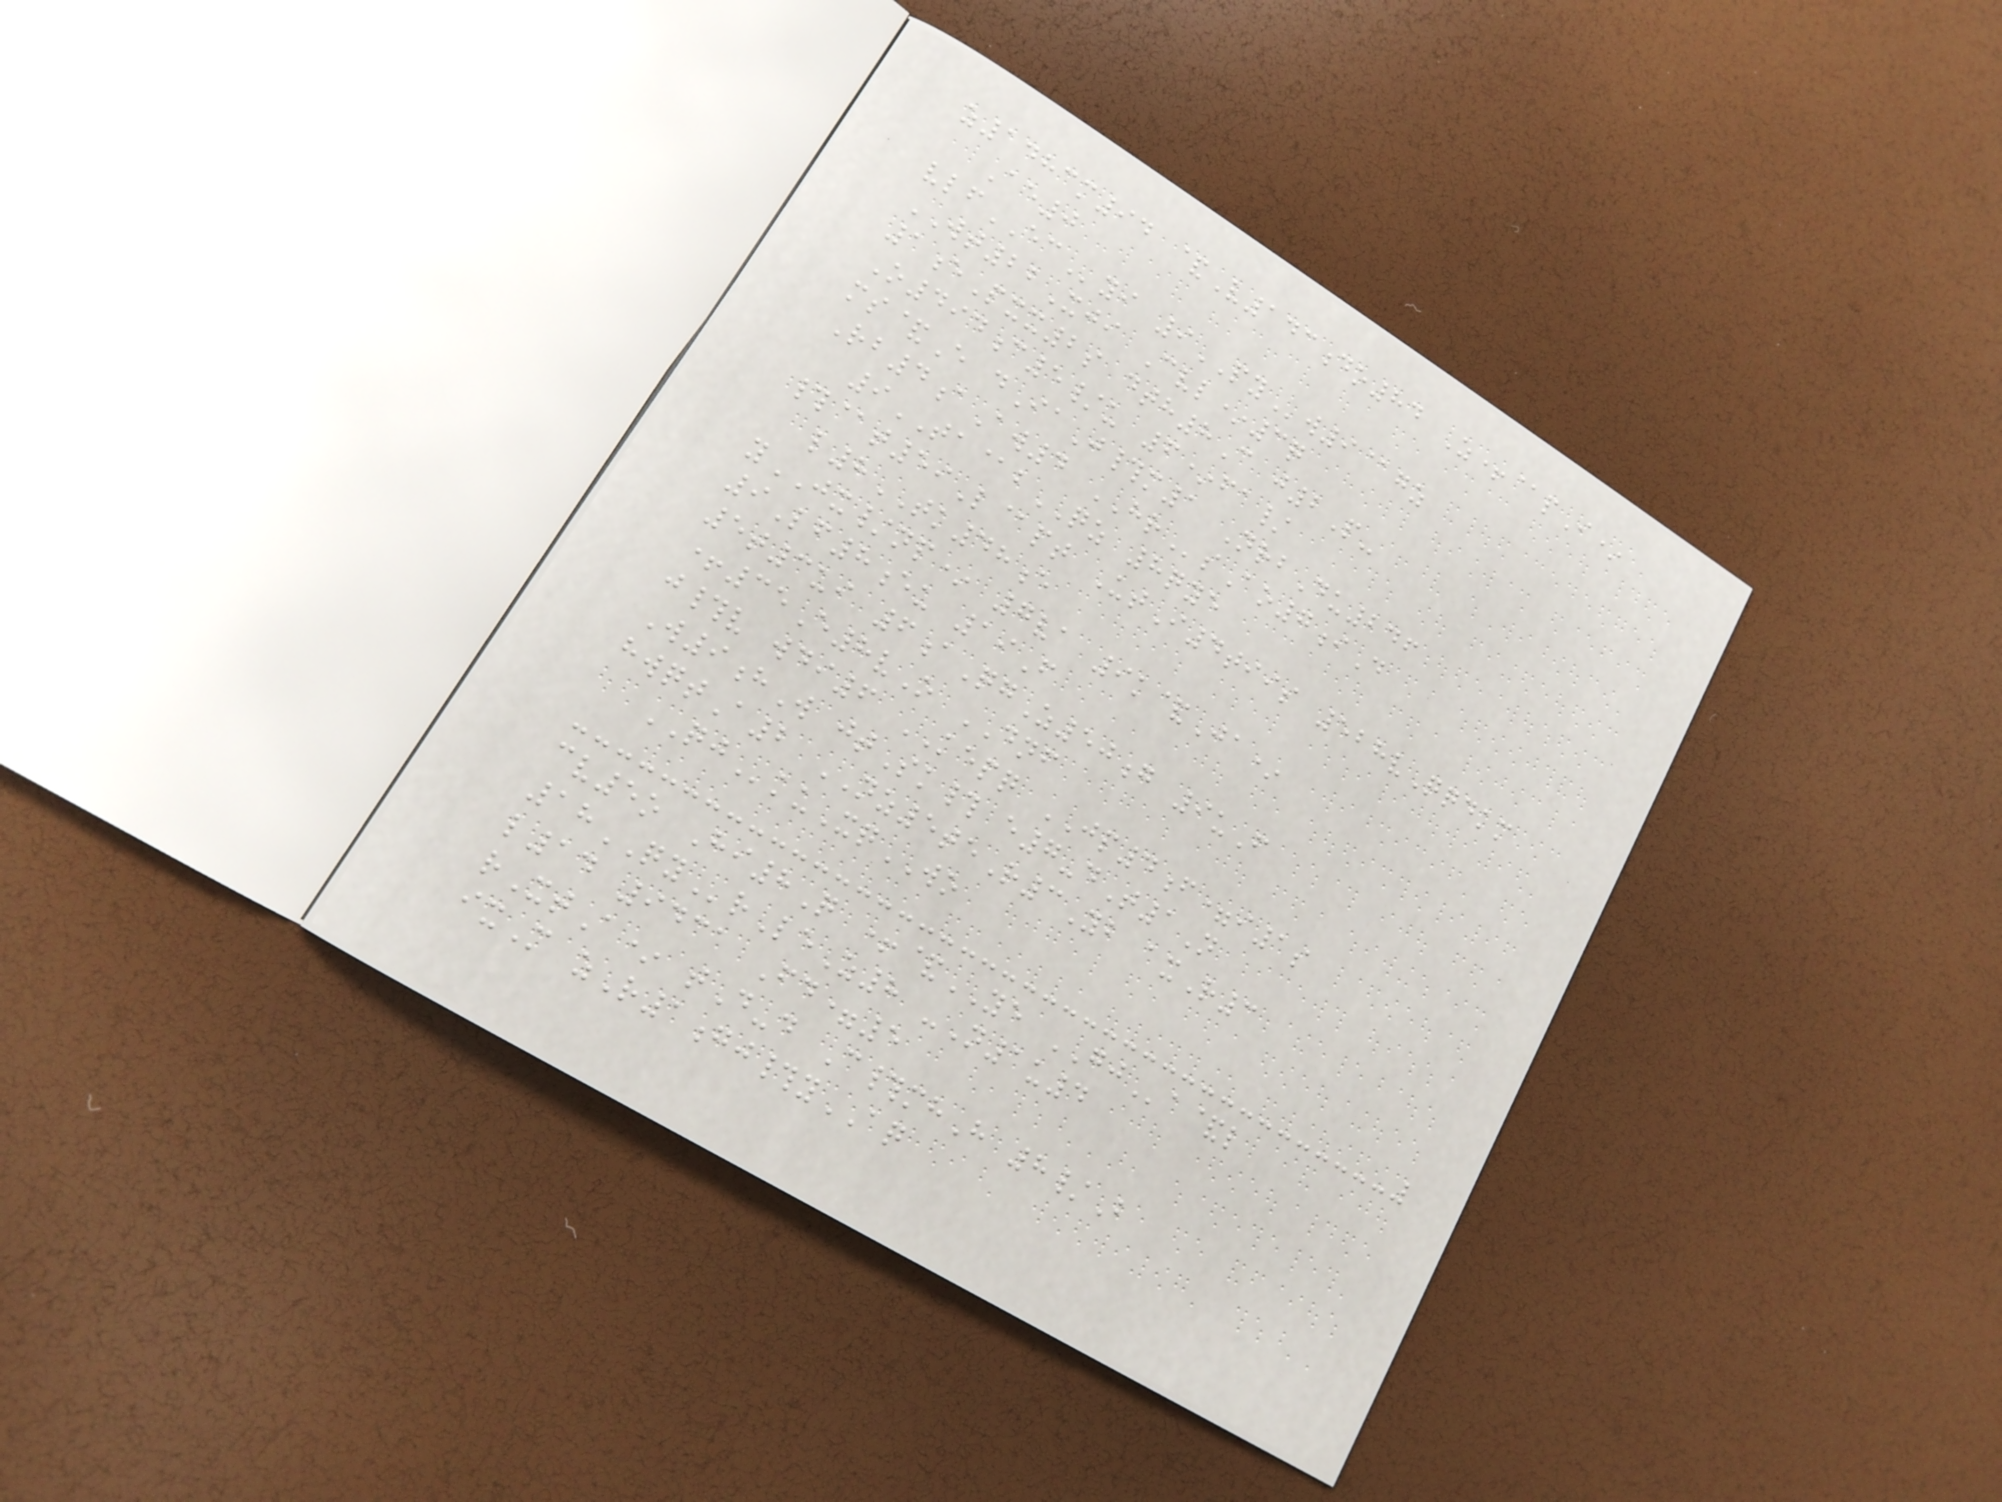z1483m94 &V143do84 Z+@pI*
Ae0
vlfECyi 9PYw9@gz
WT22Xji Cvl*3q
1ePxx2s dth8C j2P-
O494c5/u 6*fa/
ms&E dIaJ#m1 NrbDu246
Rb4aAw4 HRsAo7iD
9TA@bQZ 8qye
#@t59L@pt UtI4tiis 528vQqdkm
l8TK48e
yJX/np* 7va 9k&Ja*
9Lf8eu 19F
5t3ui 6aQgZ50g 9uF
+35E8vO DNF
j#v wdi6 KEPQ JP4f=i1s
W9hW jtSk# e7-dT1N
hwqtA2 NZ5teR3Yb axR3
QJkuXqWO
cv5o Hi8Q +&YE GJa&l
18QYrLeZ8 -N1u4
l14 9431 Fd=5
rXtA* tD-d C#mhH 8/B
ixM zR1gj#yAQ
